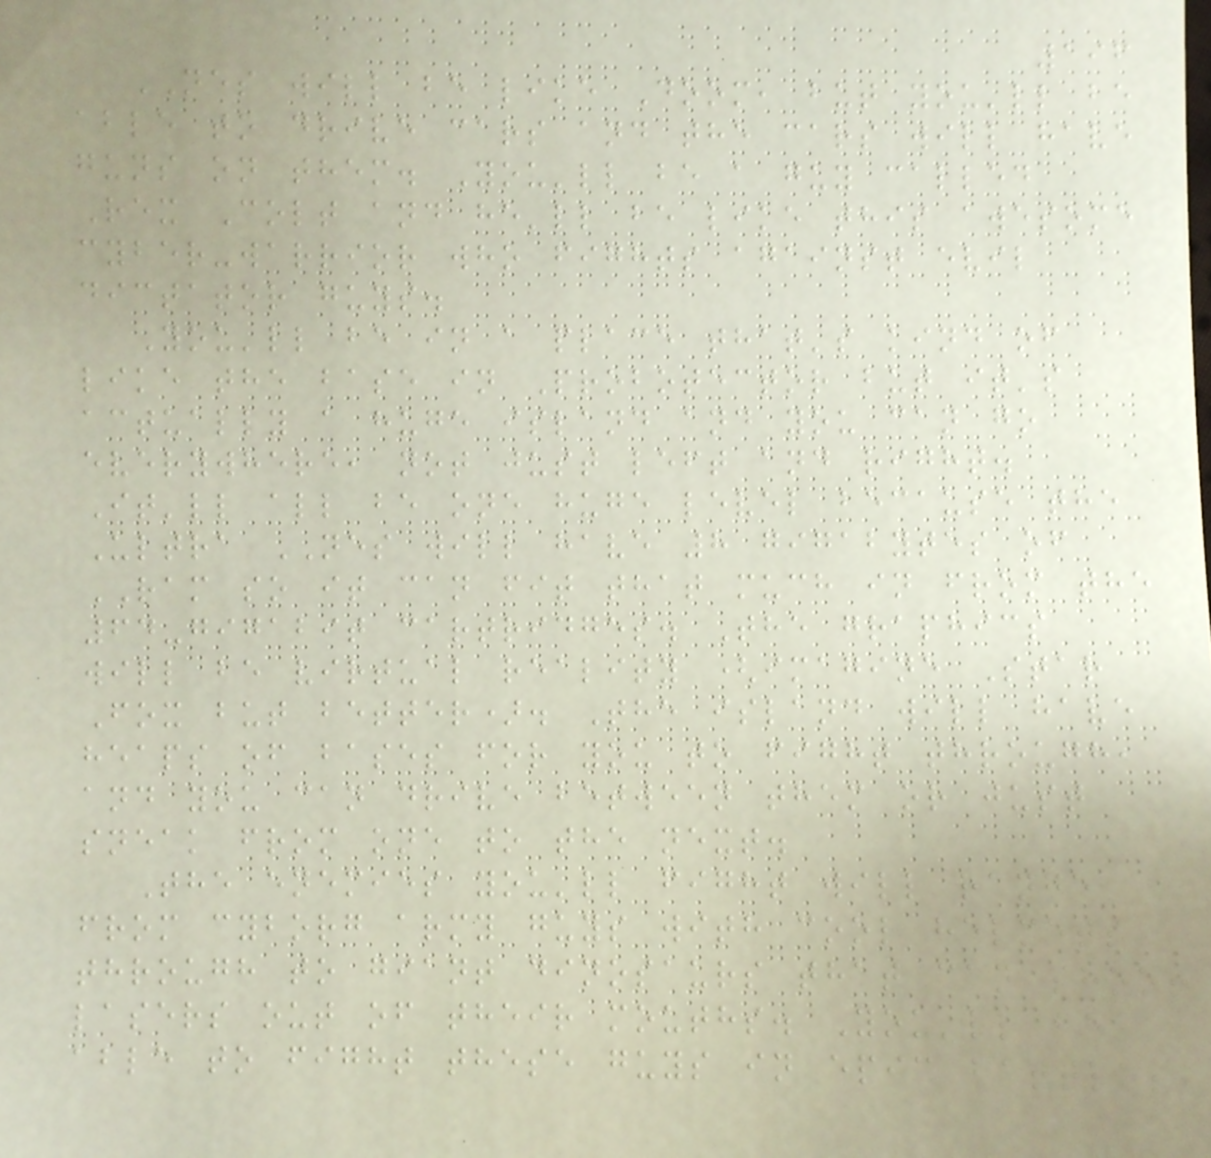196
NES will be like Doom, but you'll be
able to drive cars and the cars will have
guns on them. You'll be a guy called
Rex Colt and he'll be like this awesome
cyber-warrior who fights against evil
dictator guys.
You'll be in a place that's kind of
like the base in Probotector but it's
actually a huge island and you can go
everywhere, not just left and right.
It'll all be one huge level because the
Ultra NES will have 8 gigabytes of
RAM so it can fit that much in from the
64-gigabit cartridges. The graphics
will be virtual reality (imagine Star
Fox but better). The island will have
heaps of bases for you to fight through,
and you can drive between them or just
sneak from one to the next.
The enemies you'll fight will range
from cyborg army guys with cool helmets
through to giant dinosaurs that can shoot
lasers out of their mouths. You'll be
able to fight these guys in epic battles,
